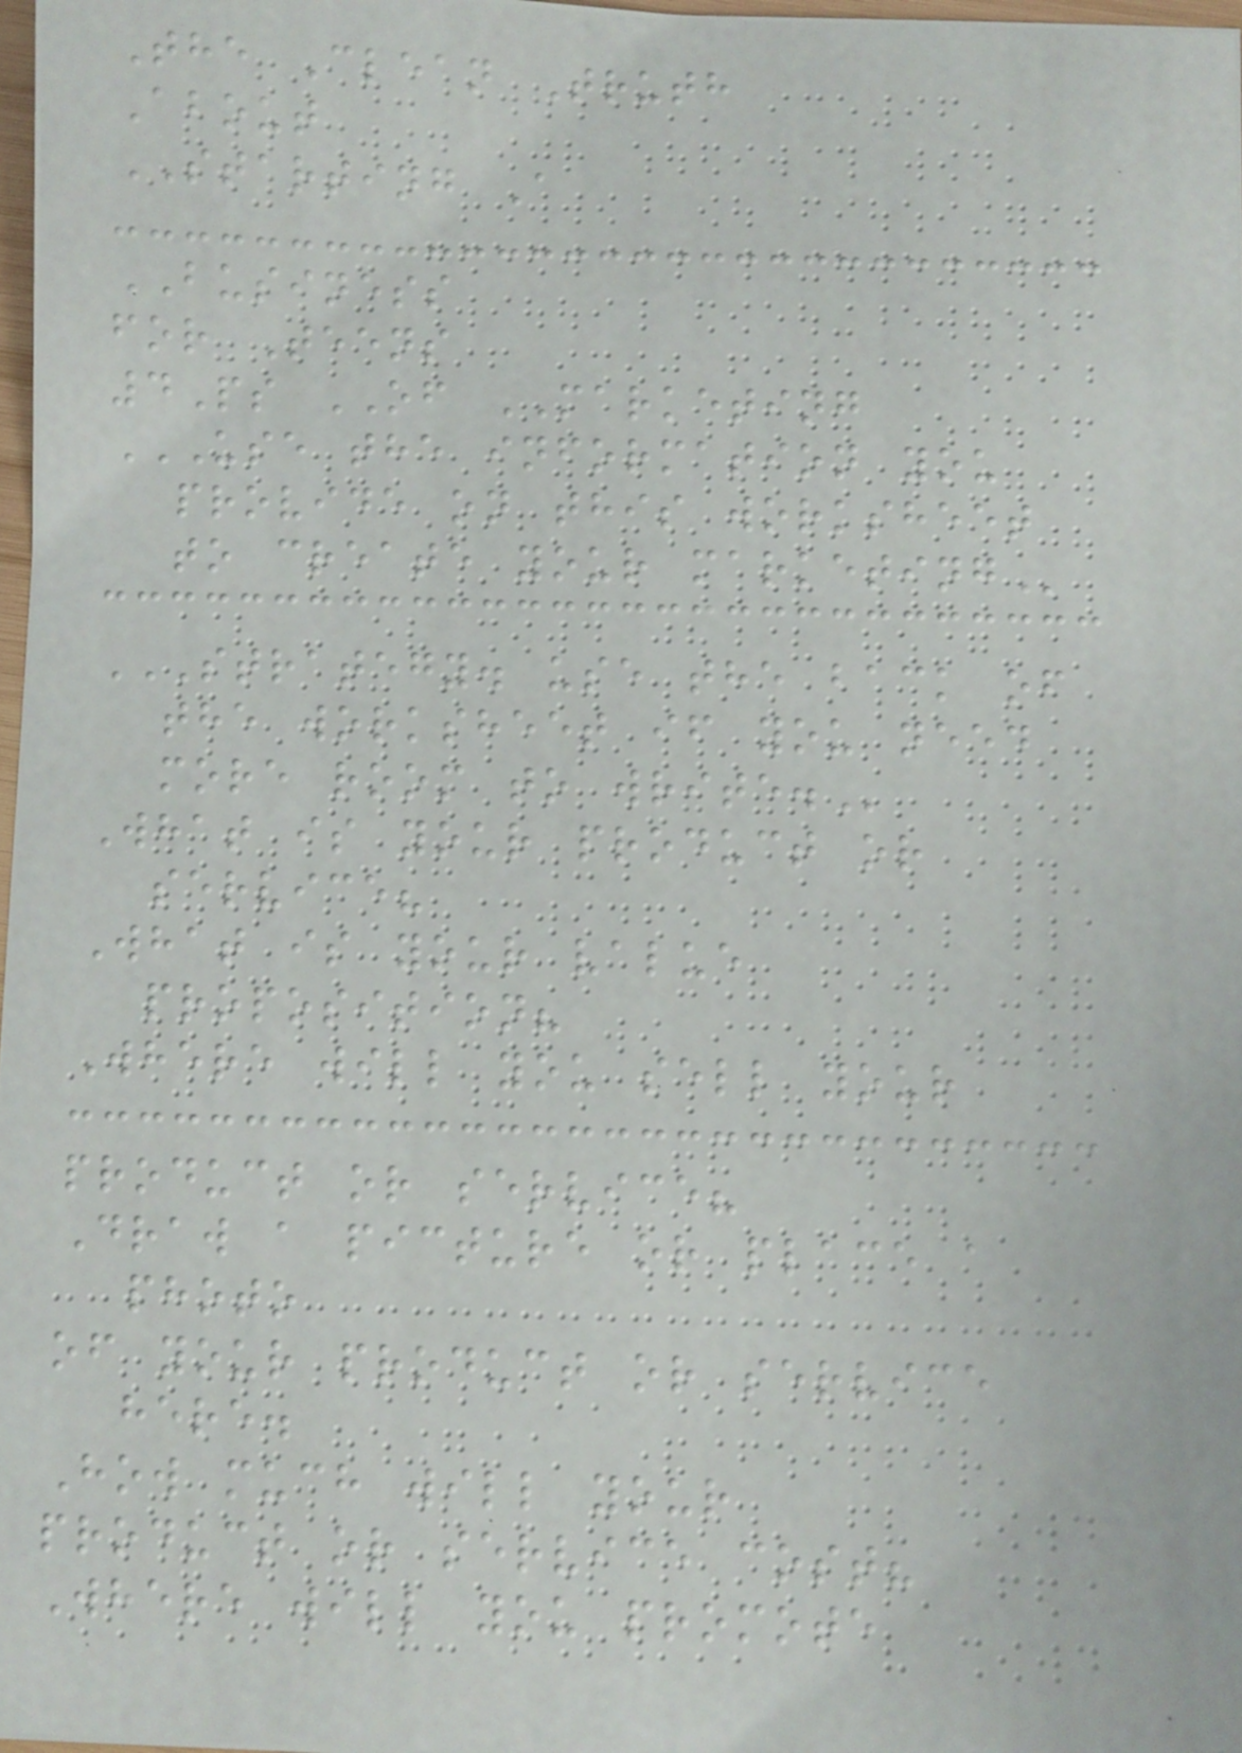The Clean Truth
About
STARTING A
BUSINESS
for Teens
4Ps OF MARKETING
USE THE INFORMATION YOU
PROVIDE ON THIS WORKSHEET
TO CREATE YOUR MARKETING
STRATEGY. USE THE BACK OF
THE WORKSHEET IF YOU NEED
MORE ROOM TO WRITE.
What is your product or
service?
What is your value
proposition?
Where will you sell your
product or service?
Draw a picture or place a
photo
of your product or service
here.
How much will your
product or service cost?
Where will you promote
